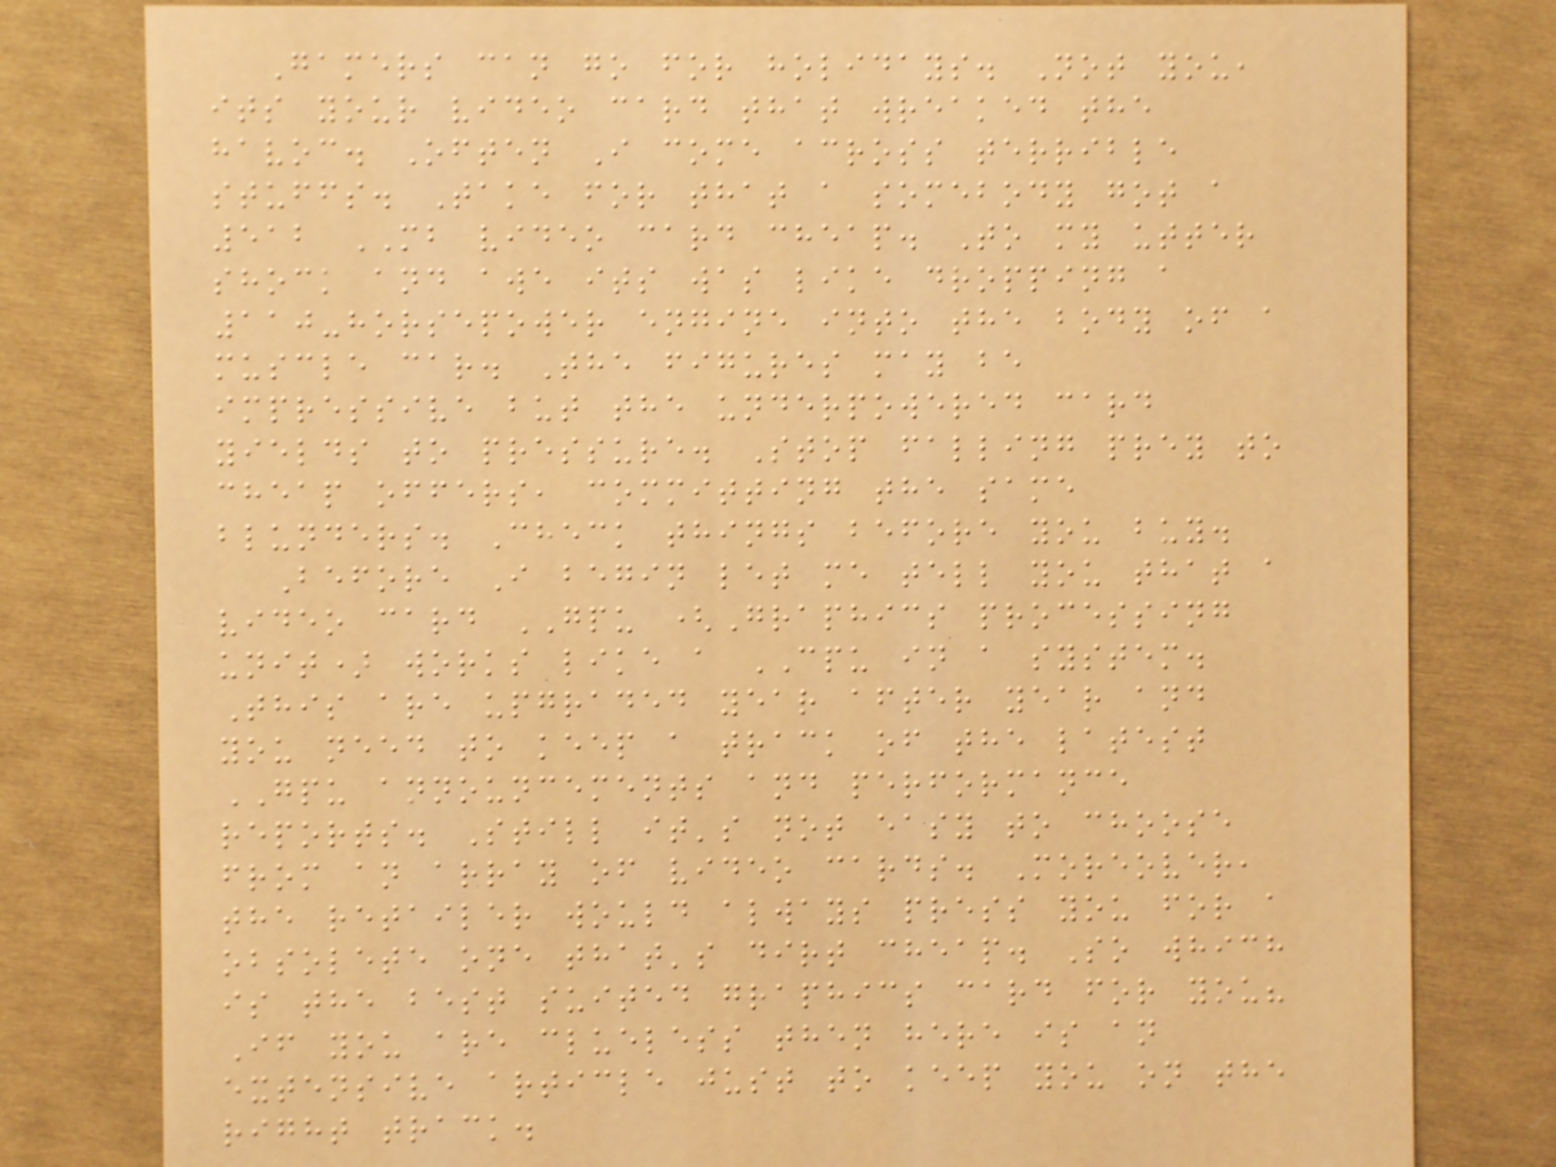Gamers can go for holidays. Not you,
its your video card that wreaked the
havoc. Often I come across terrible
stuffs. Take for that a somebody got a
512 MB video card cheap. To my utter
shock and awe its was like dropping a
110-horsepower engine into the body of a
muscle car. The figures may be
impressive but the underpowered card
yields to pressure. Stop falling prey to
cheap offers, committing the same
blunders. Check things before you buy.
Before I begin let me tell you that a
video card GPU (Graphics processing
unit) works like a CPU in a system.
This are upgraded year after year and
you need to keep a track of the latest
GPU announcements and performance
reports. Still it's not easy to choose
from an array of video cards. Moreover,
the retailer would always press you for a
obsolete one that's dirt cheap. So which
is the best suited graphics card for you?
If you are clueless then here is an
extensive article just to keep you on the
right track.
